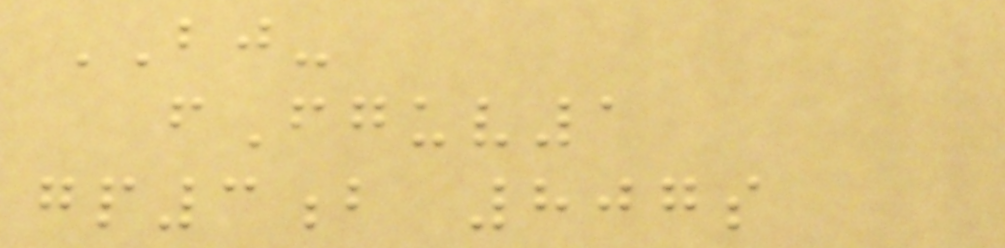BJ-
fFguv1
gp3b 807s
